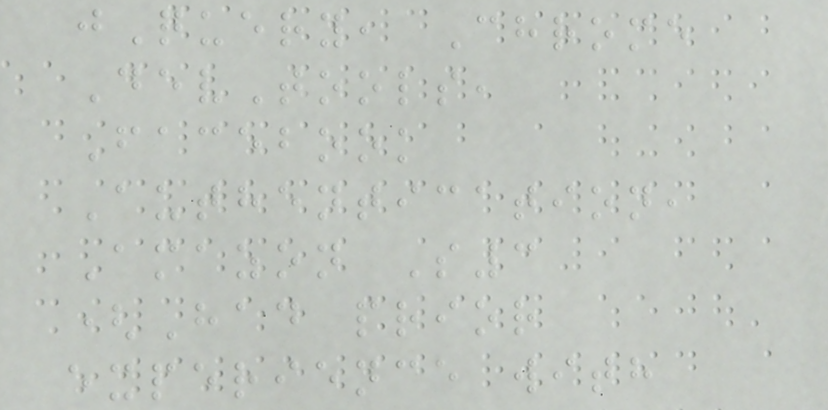jQuery, Chrome
DevTools,
Facebook
Authentication,
Amazon S3
(Had prior
experience with
